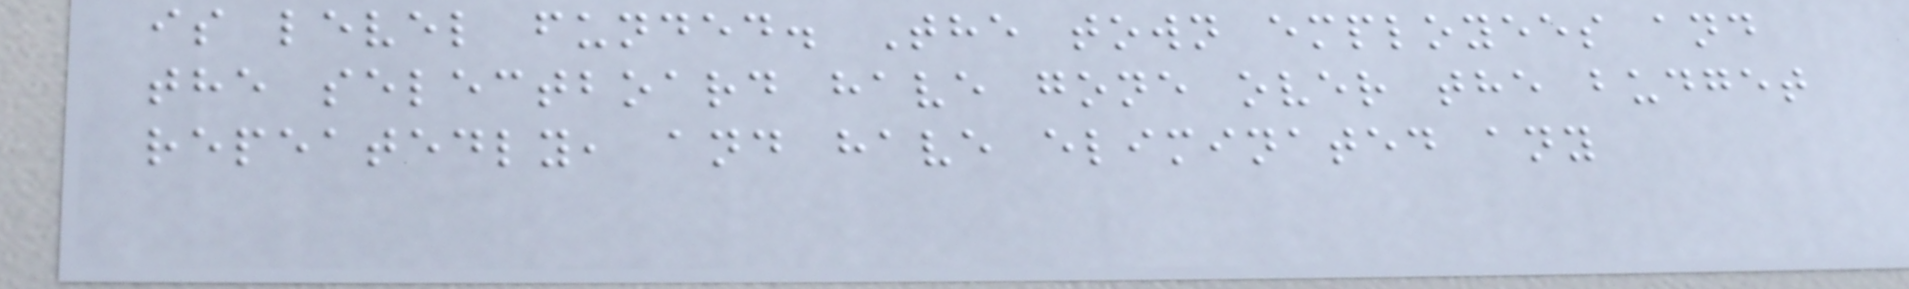is level funded. The town employees and
the selectboard have gone over the budget
repeatedly, and have eliminated any
